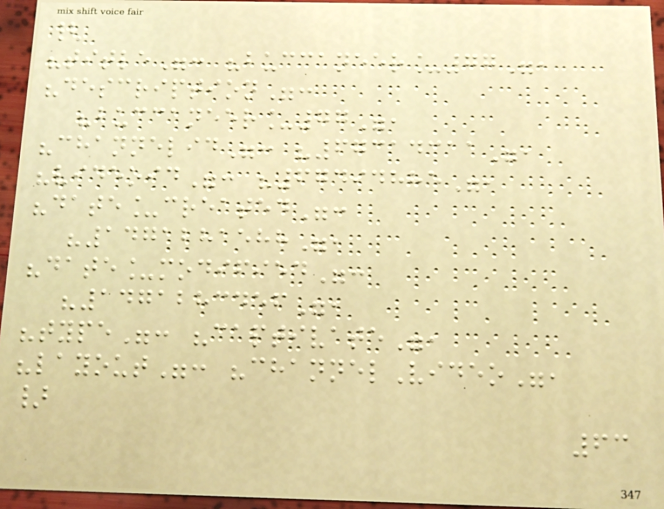{
"title": "buccaneer_77",
"description":
"buccaneer_77",
"channelid": "67314311",
"videoid": "67494885",
"date_created":
"1471281588",
"date_modified":
"1471283456",
"type": "captivate",
"layout": "channelVideo",
}
63
